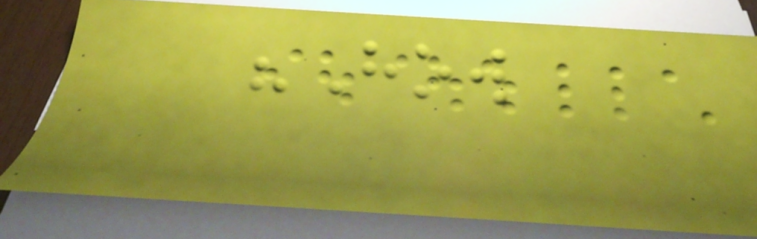"How
